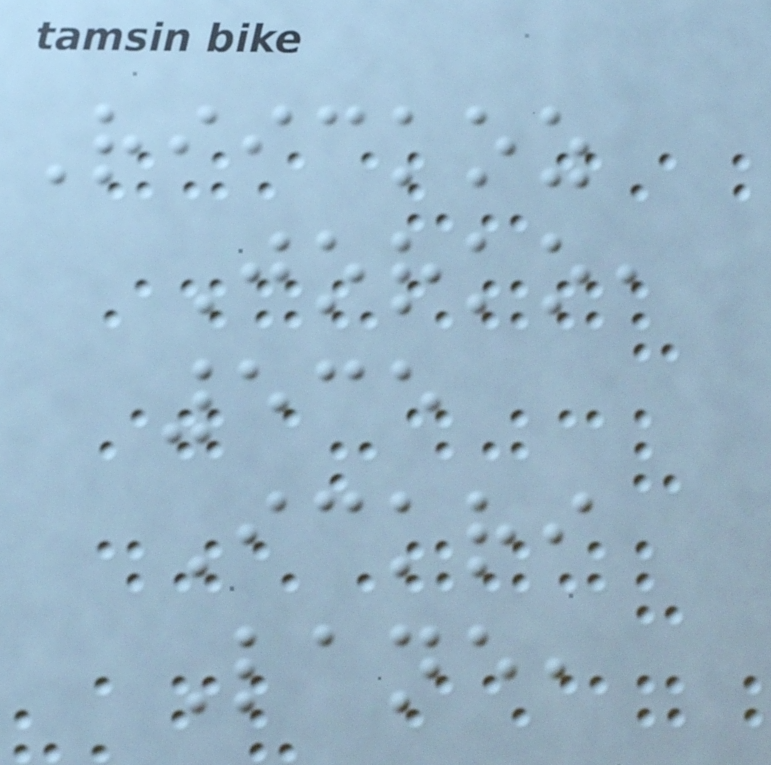Riickoz
Jorko,
535
Ickri
Lane,
